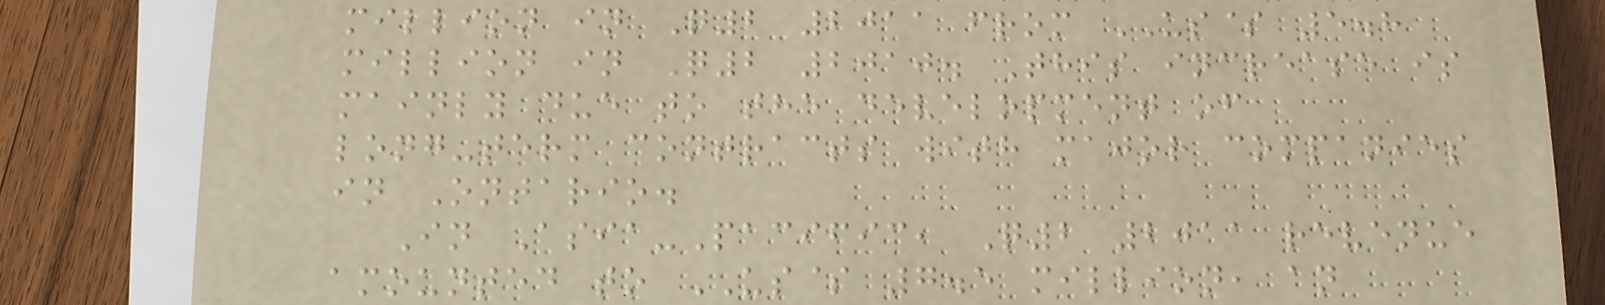million in Q2 2011 from US$ 5.8
million in Q2 2010. This increase is
mainly due to the development of
long-term contracts with major companies
in Ontario.
In Asia-Pacific, Q2 2011 revenue
amounted to US$ 7.5 million, an
